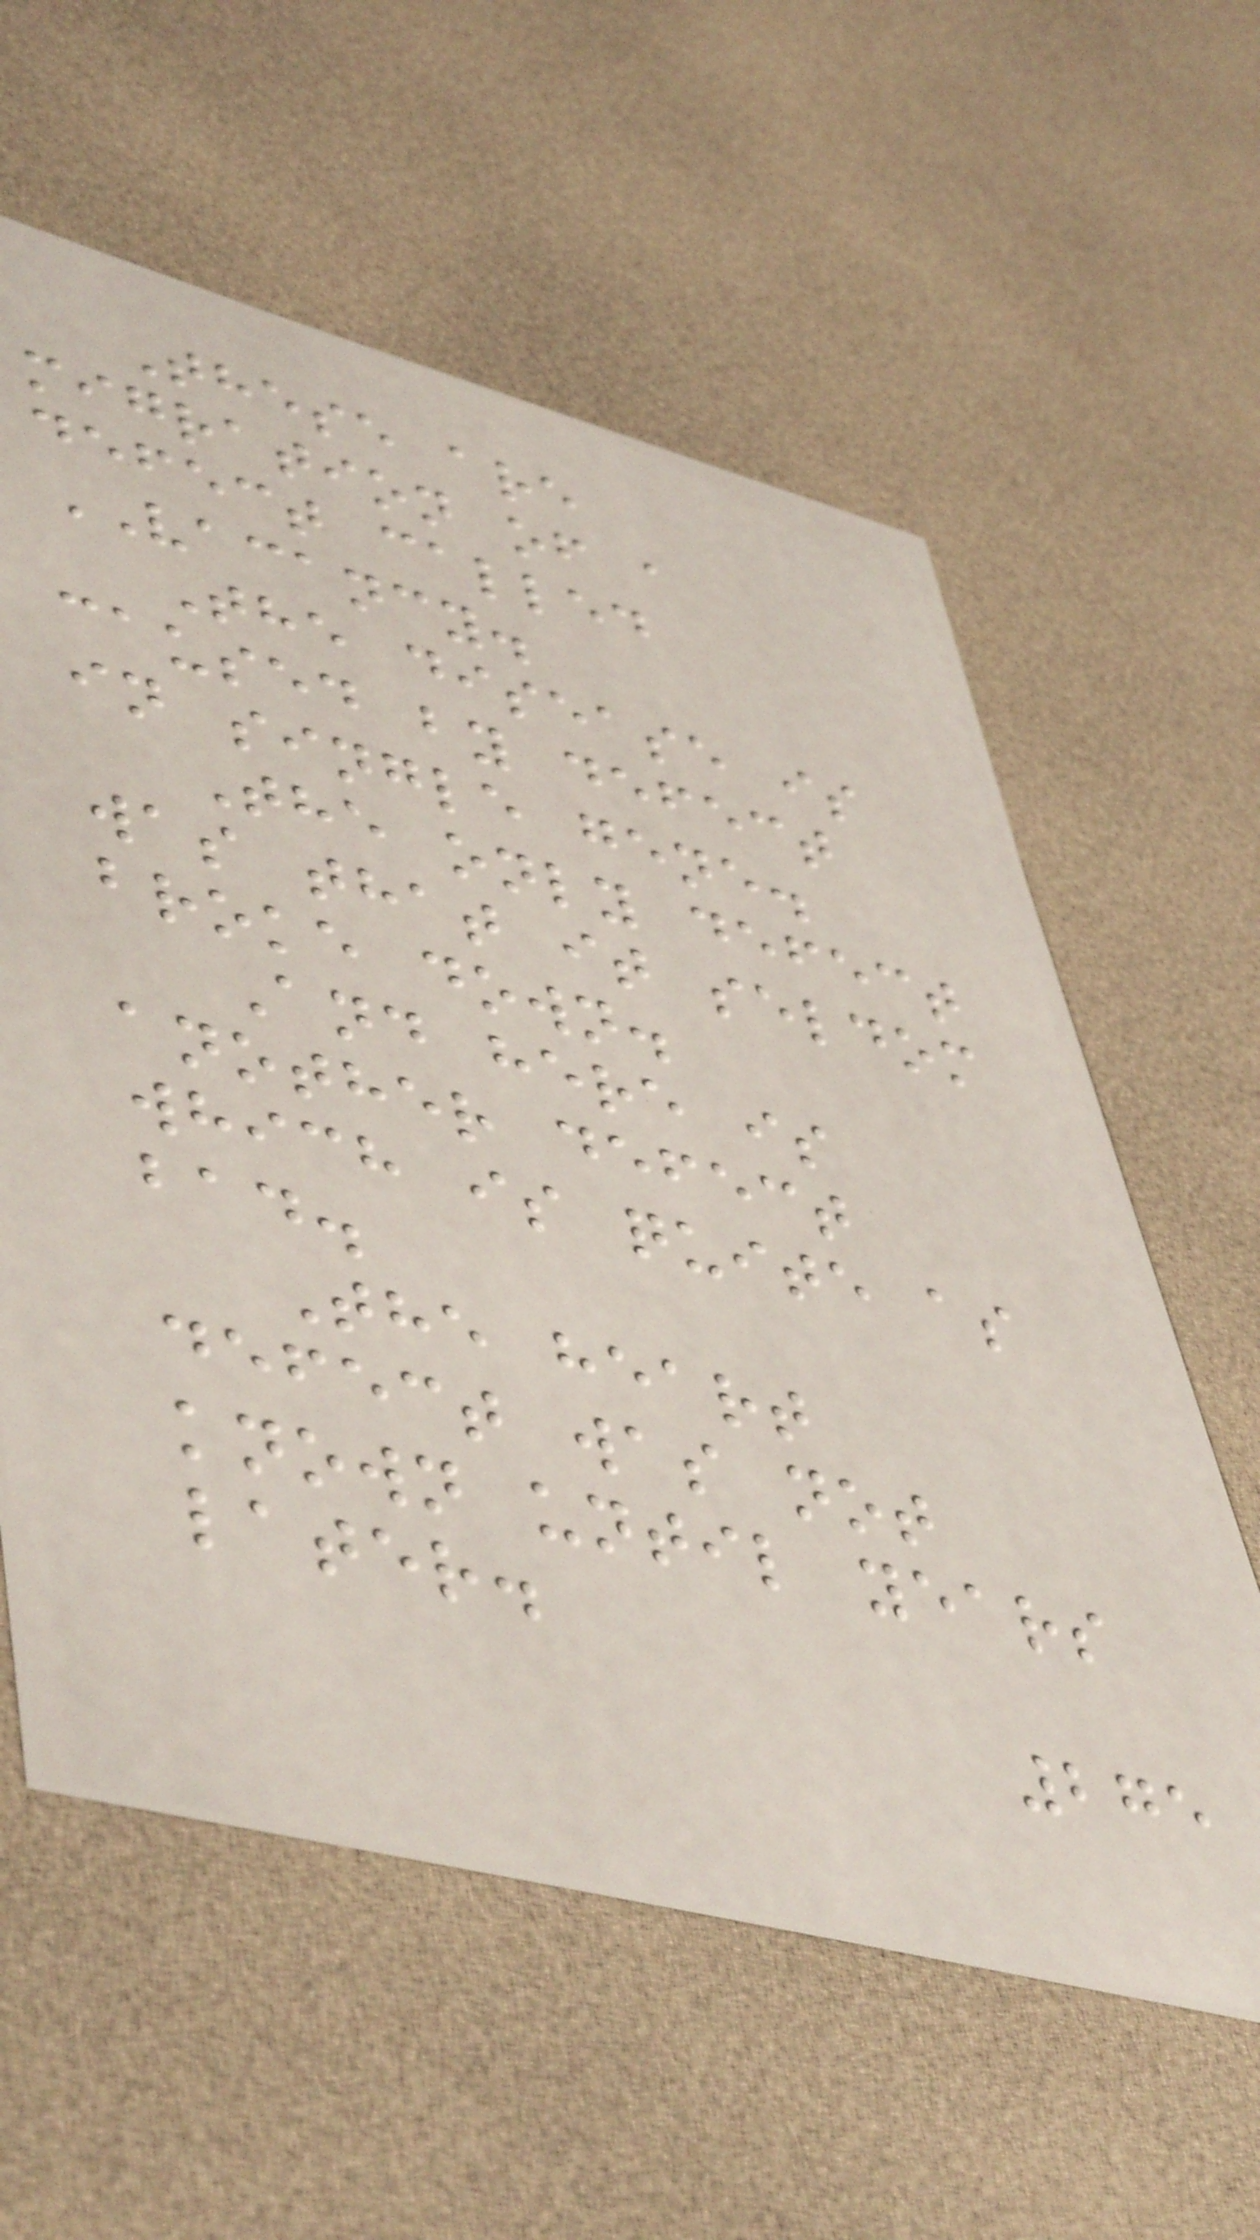These are
migration of a
defect called
VACANCY.
The disease is
caused by defect
in single gene.
The only defect
was that it seldom
broke down.
And here is
another defect
which is quite as
bad.
The heart
defect was not
known until years
later.
275
